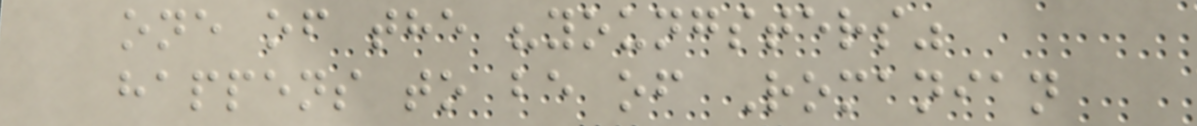one of the "youngsters"
happens to be of Romanian
